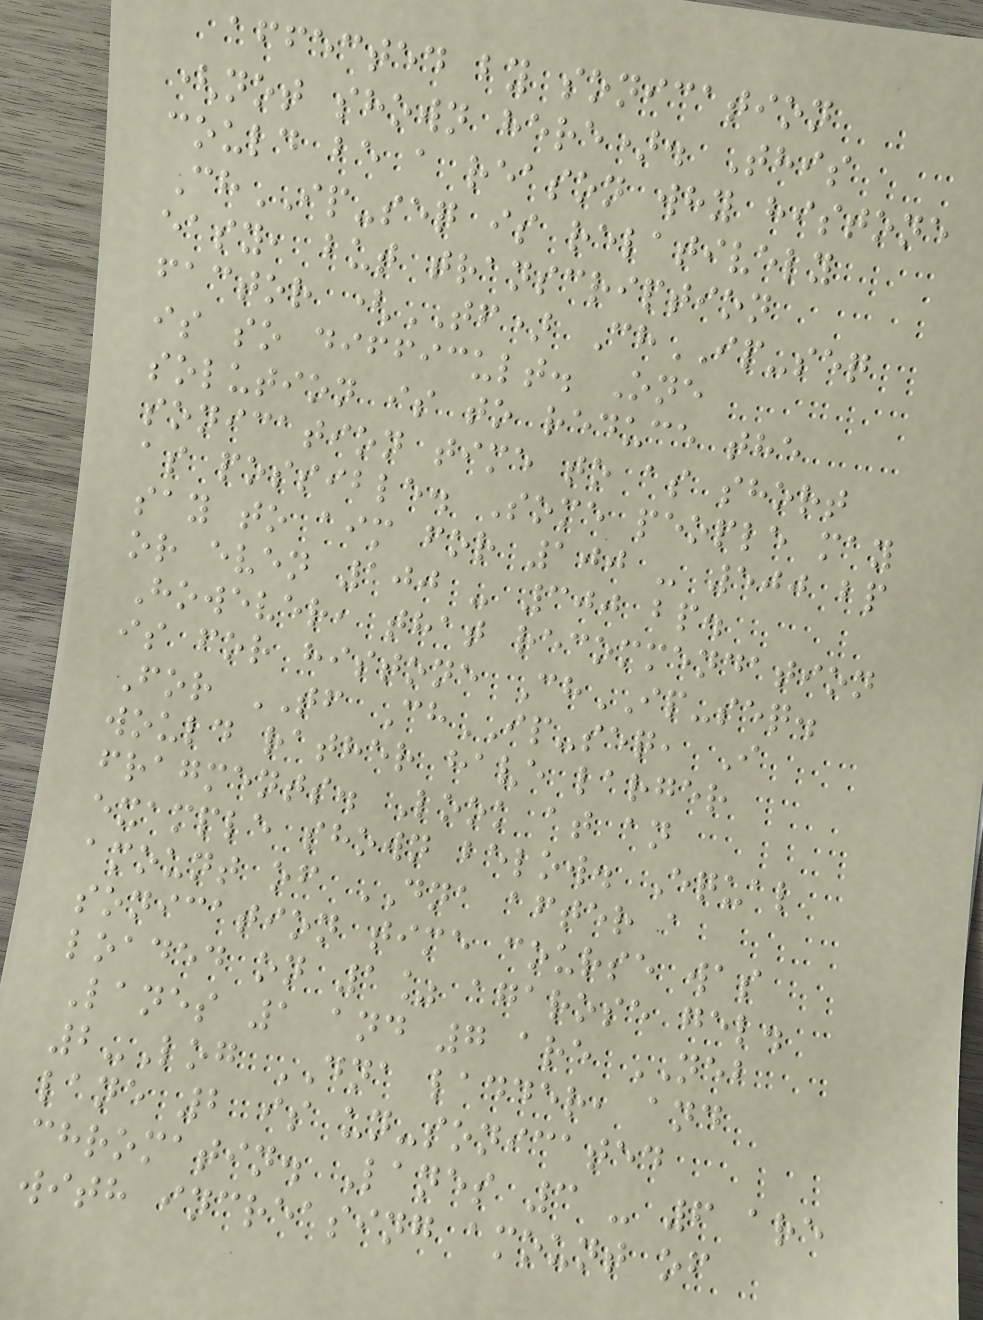affected by sonication
(not shown here). This
could be a reason why histone
ChIP-seq is relatively
easy, but transcription
factor (TF) ChIP-seq
is so difficult. One
solution is to reduce the
sonication time to as short
as possible. Some people may
say to aim for 100 - 500 bp
or even 100 - 300 bp.
However, that recommendation
is for histone ChIP-seq.
For TF ChIP-seq, I
would rather have larger
fragments. Look at an
example shown below. Equal
amount of DNA after a
sonication time course was
loaded on 1% agarose gel.
Lanes 1 and 7 are NEB
2-Log DNA ladder, and
lane 2 is un-sonicated
chromatin. Lanes 3 - 6 are
with increasing amount of
